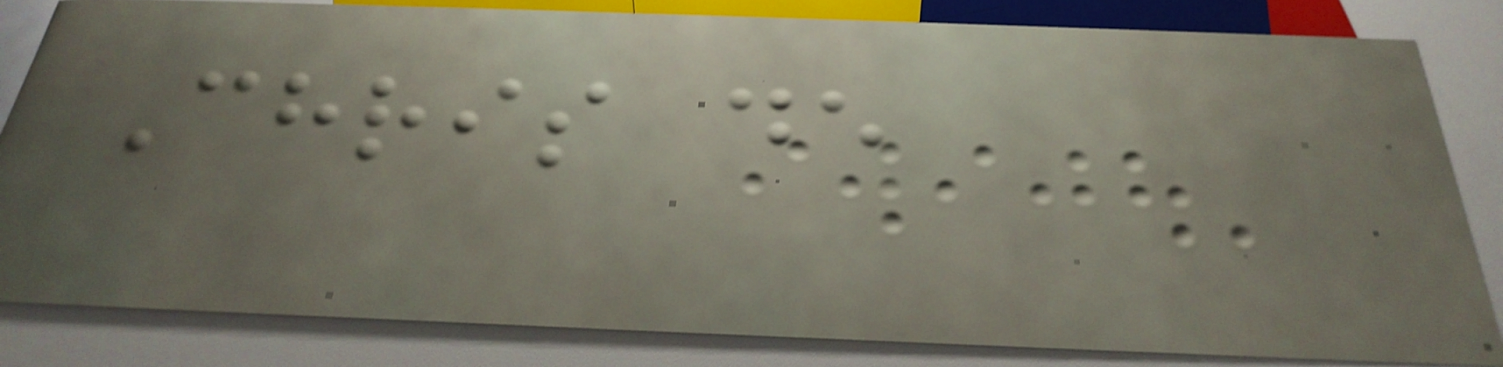Chris de
